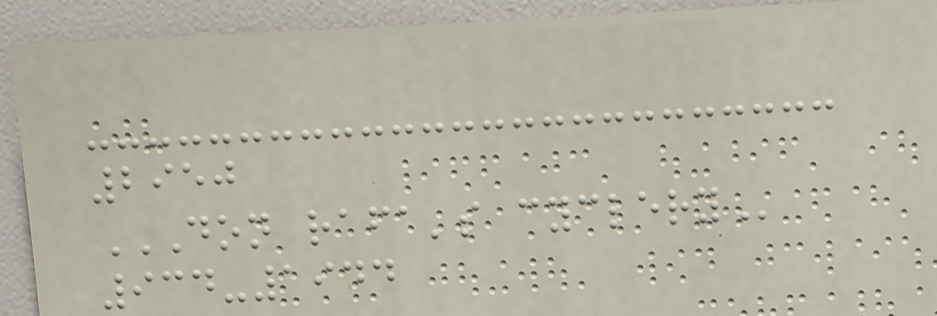2950
DON RAFA'S CYCLERY
934-1944
